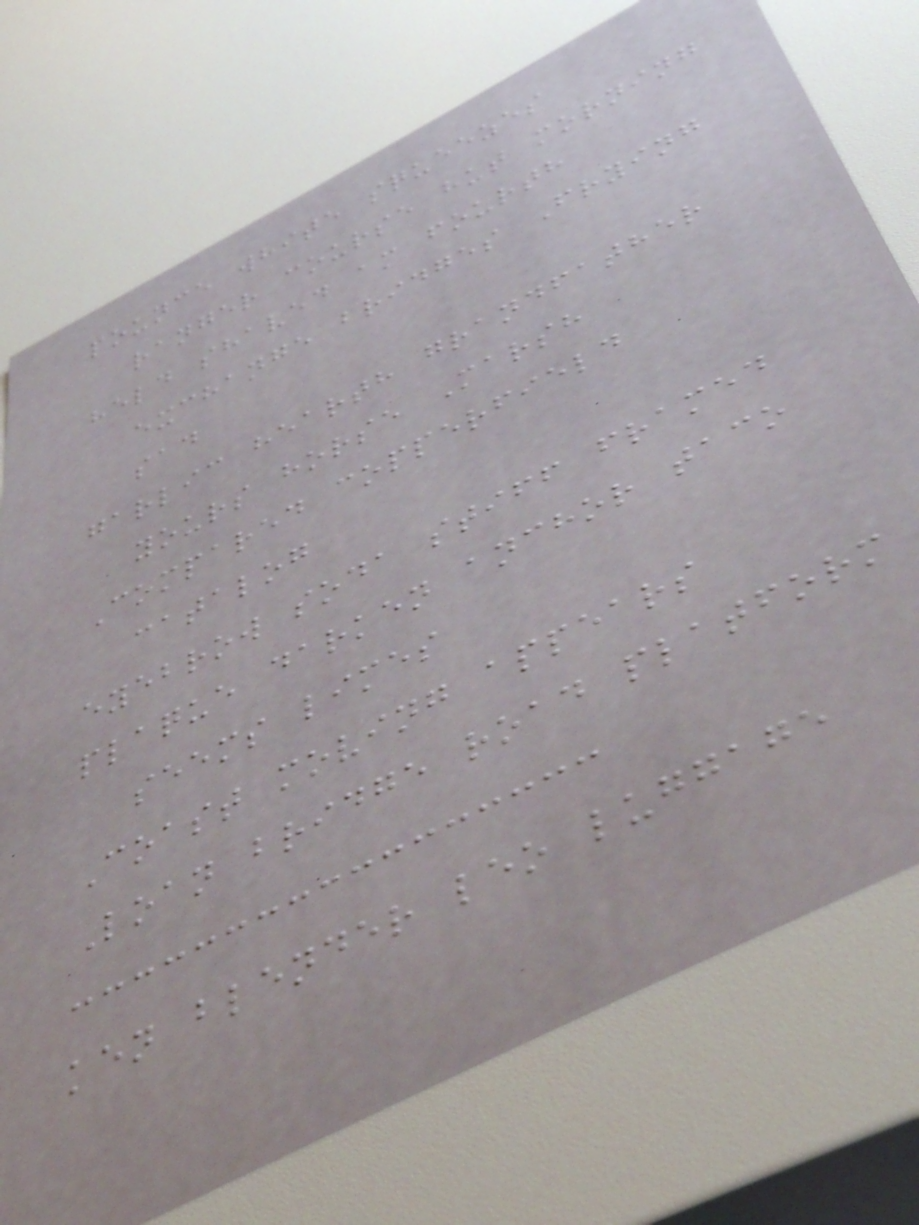pounce white squeezes
ranger course hut morning
held shaved am fourth
exchange bridges Frying
sad
garlic hearth grandfather
yours horse Marsh
Compared copperfield
catalog
eyebrow soda stiff framed
plaque darken anchor taco
seems limes
Coast moving appears
Loan bridge road platform
ken blender leo luggage
